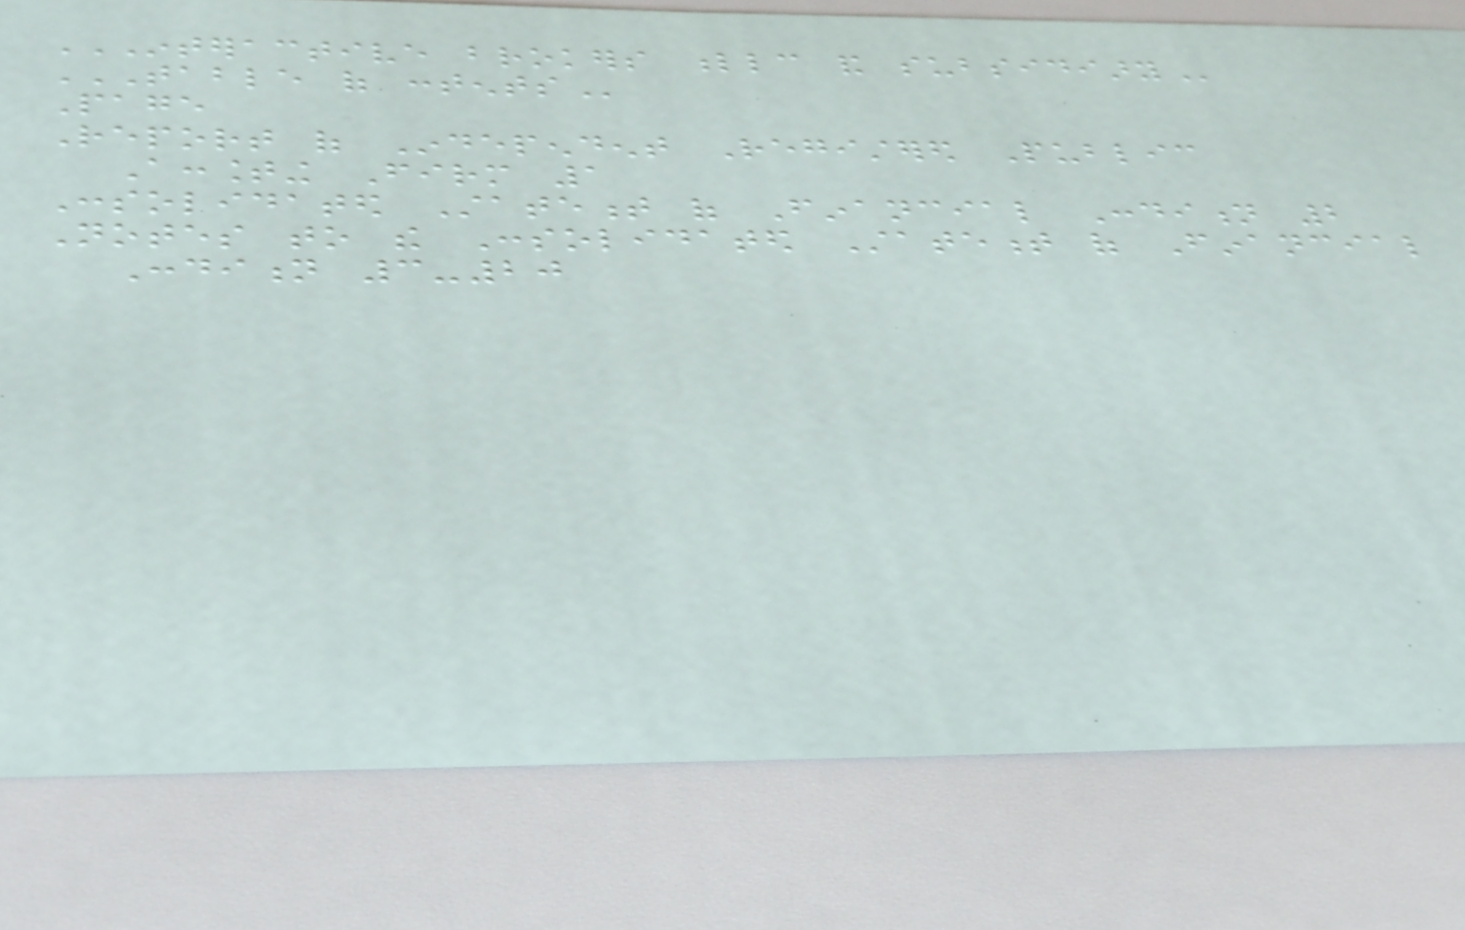INTERACTIVE BROKERS LLC AND SUBSIDIARY
TABLE OF CONTENTS
Page
Report of Independent Registered Public
Accounting Firm 1
Consolidated Statement of Financial Condition 2
Notes to the Consolidated Statement of Financial
Condition 3-20
